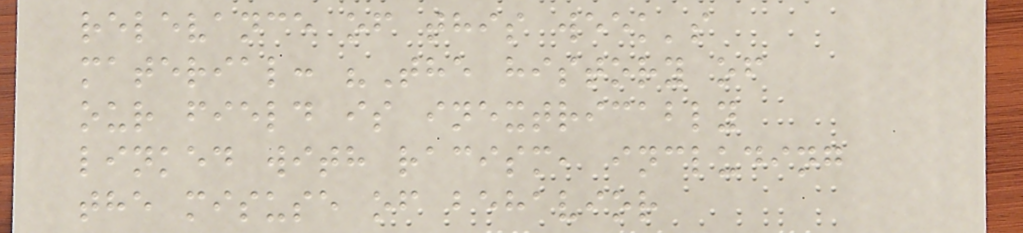relevance of this week's
material: "The history of
our field is inextricably
linked with racism, including
the misuse of behavior
